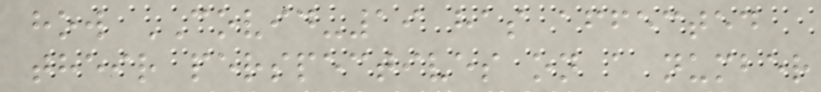how COVID-19 has affected
their perspectives on a number
